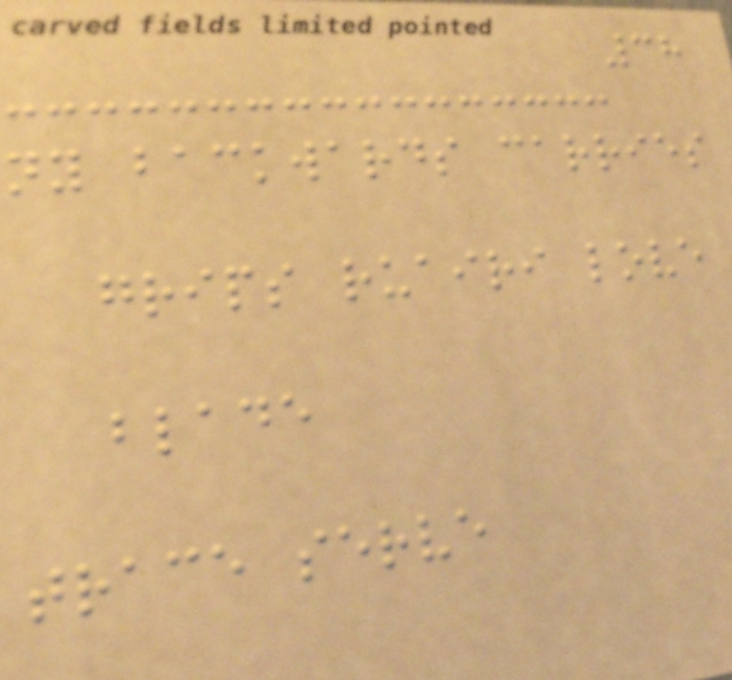38
ny backwards carries
grips ruairi love
blade
trace serve
